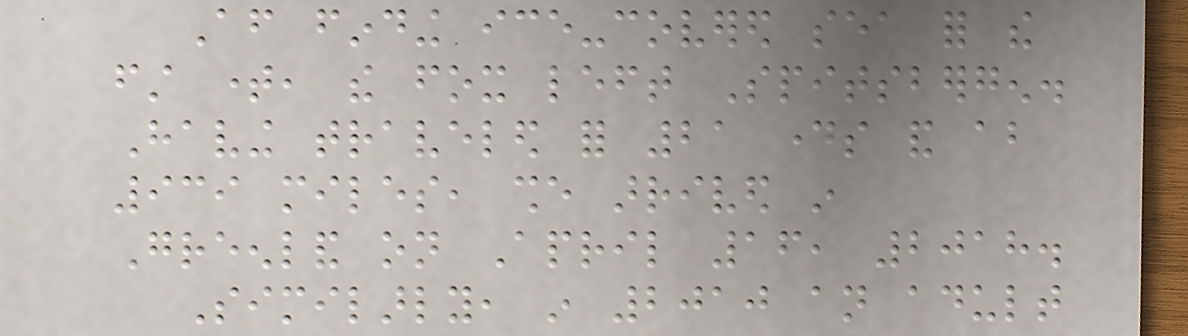After finding ice-covered sea for the
first time, the fox left Spitsbergen.
Having traveled for 21 days and about
939 miles, she arrived in
Greenland on April 16, 2018.
Similarly, in 2010 an adult
